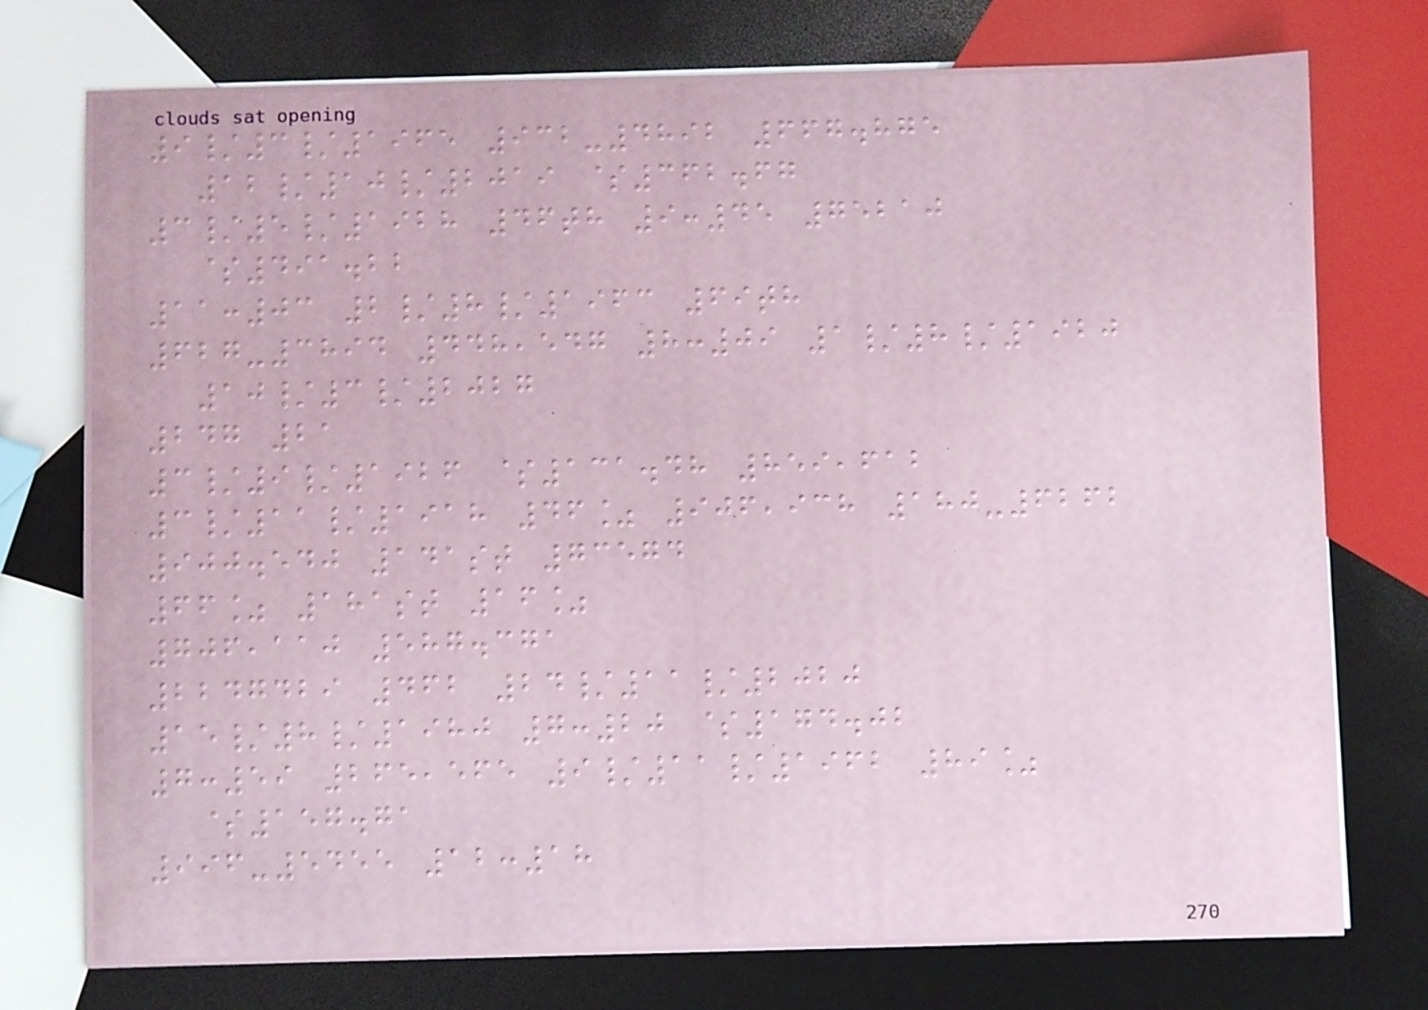9/3/1965 932-4892 667.875
12/10/2019 $362.67
3/5/1928 46th 9:45 75210
$491.22
11:03 2/8/1963 69th
627-3894 448,547 8:09 1/8/1920
10/3/2027
247 21
3/9/1926 $131.48 859,612
3/11/1918 46% 906,938 180-6262
900.540 141st 73574
66% 181st 16%
706,110 587.371
2247429 462 24/11/2020
15/8/1980 7:20 $174.02
7:59 265,565 9/11/1962 89%
$157.71
996-5455 12:18
